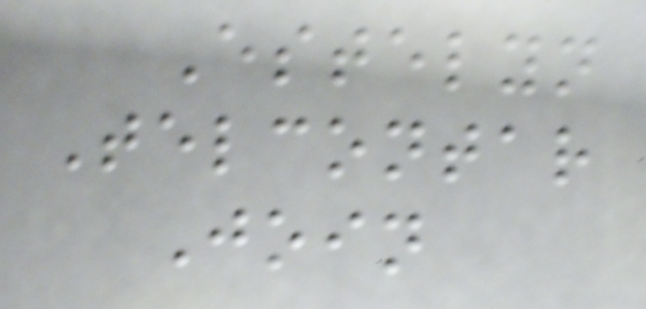Estelyn
Telcontar
Join
